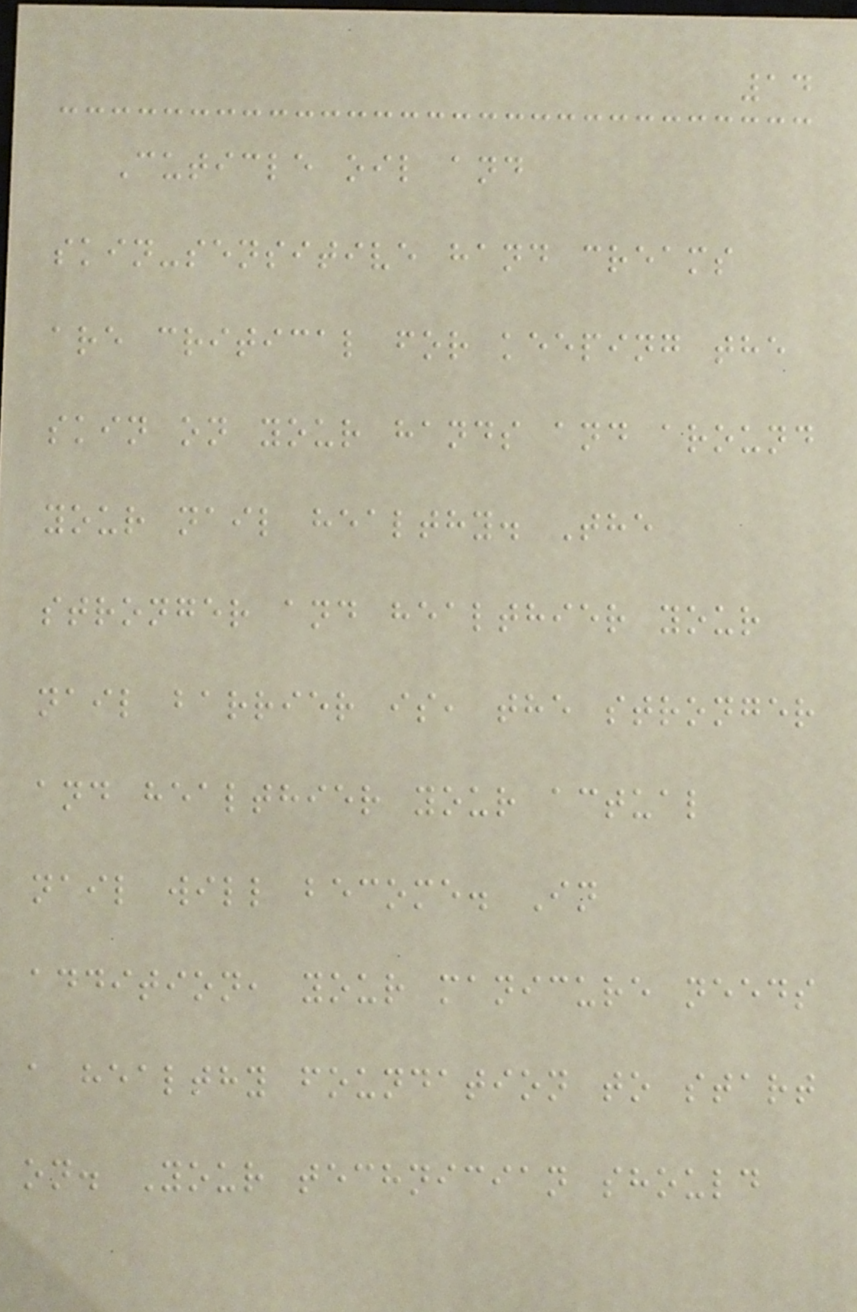14
Cuticle oil and
skin-sensitive hand creams
are critical for keeping the
skin on your hands and around
your nail healthy. The
stronger and healthier your
nail barrier is, the stronger
and healthier your actual
nail will become. In
addition, your manicure needs
a healthy foundation to start
on. Your technician should
